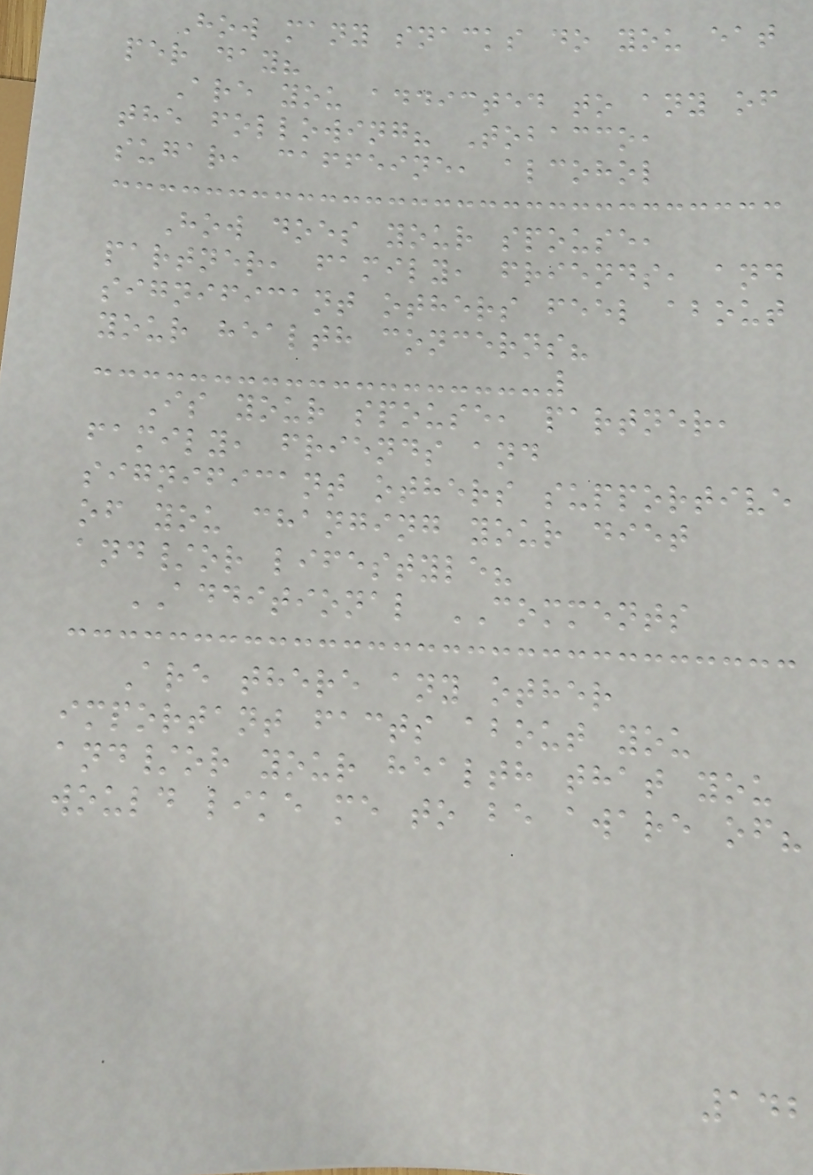How many snacks do you eat
per day?
Are you addicted to any of
the following? Tobacco,
sugar, caffeine, alcohol
How does your spouse,
partner, family, friends, and
significant others feel about
your health concerns?
Is your spouse, partner,
family, friends and
significant others supportive
of you changing your diet
and/or lifestyle?
ADDITIONAL COMMENTS
Are there any other
important facts about you
and/or your health that you
would like me to be aware of?
142
